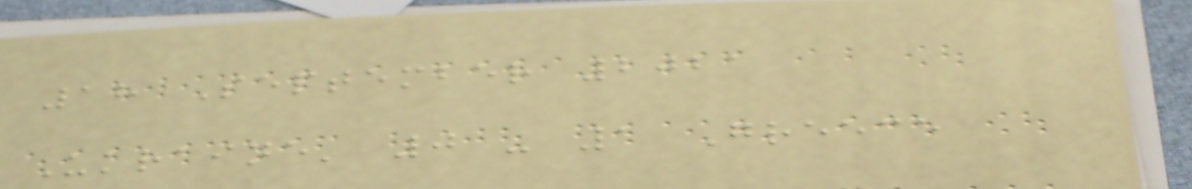18 September 2021
Ukraine' 0 - 1 Greece
